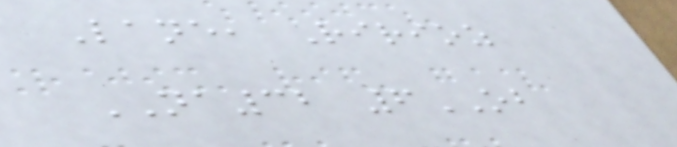Lane, Ririoz
NA32 6OB
